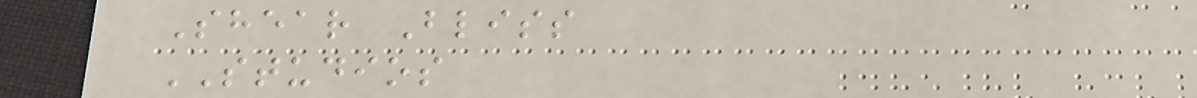Shear Bliss
STUDIOS
